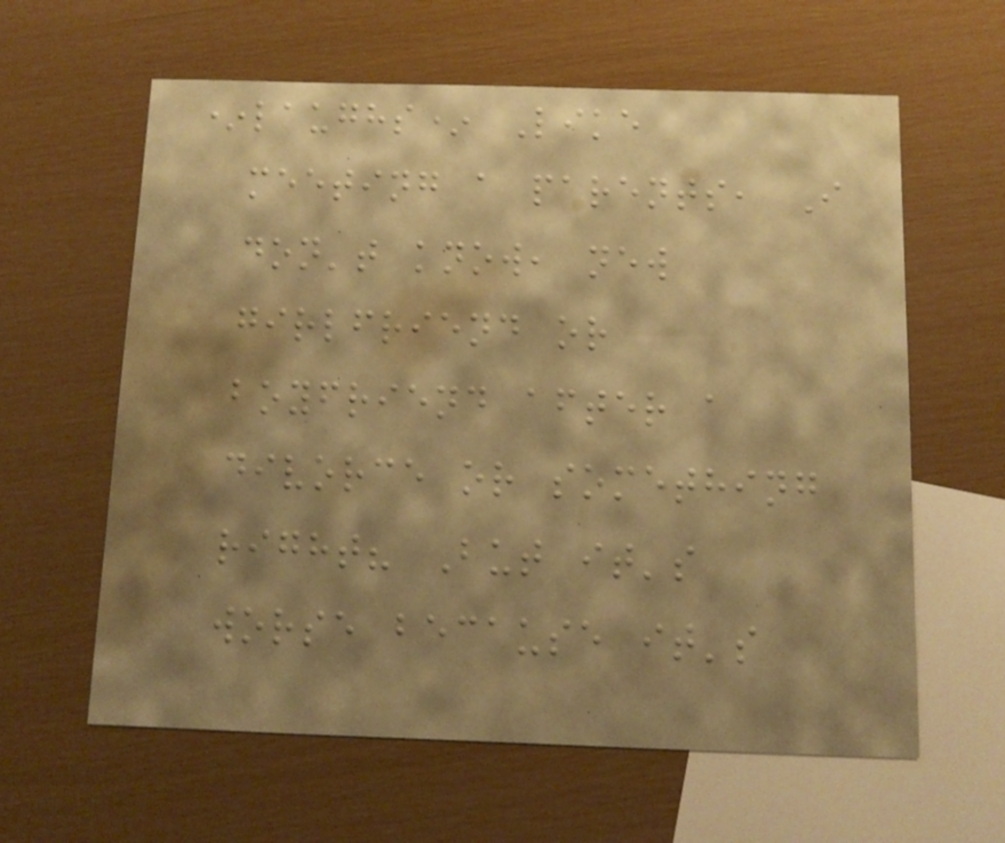*laughs* Like
meeting a parents, I
don't know, new
girlfriend or
boyfriend after a
divorce or something
right? But it's
worse because it's
